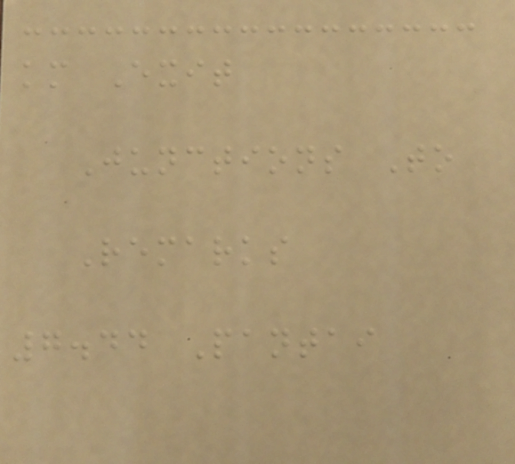km Exit
Junctions To
Remarks
7.44 Pantai
